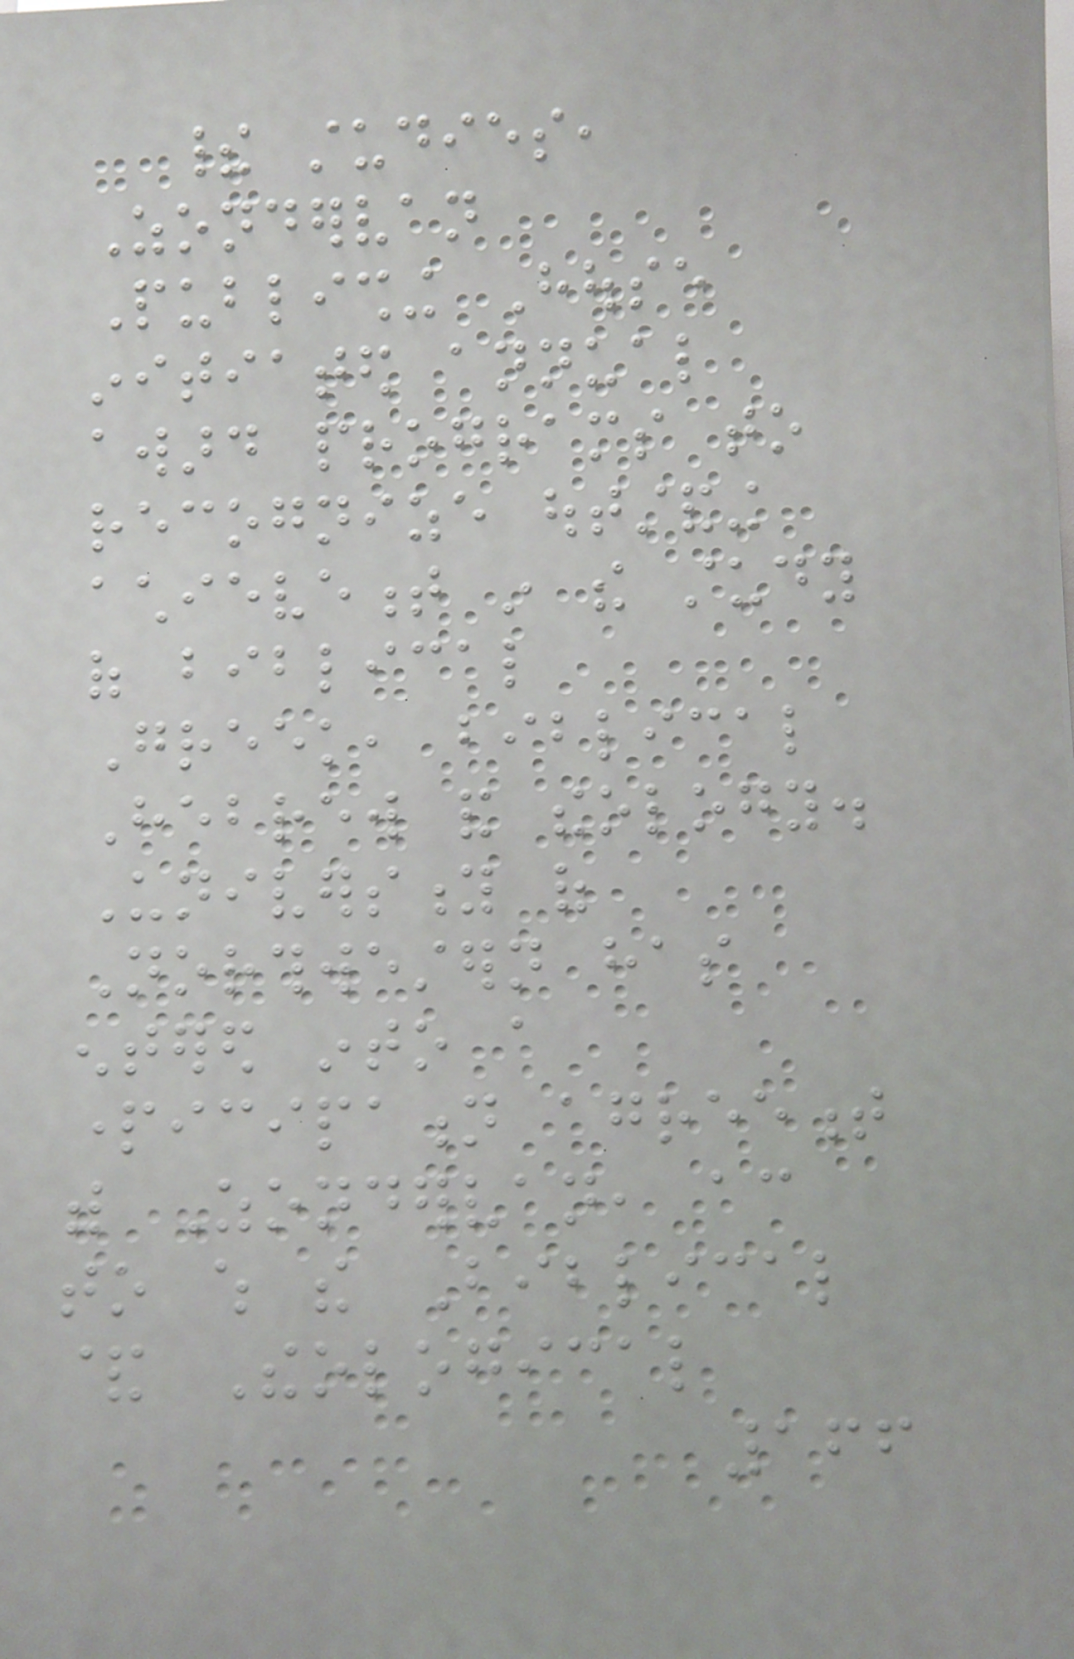their studies,
Zondervan
Publishing House
initiated annual
award programs to
recognize outstanding
achievement in the study
of biblical
Greek, biblical
Hebrew and theology.
University of
Northwestern has
entered into a
participation agreement
with Zondervan, according
to which the Biblical
& Theological
166
